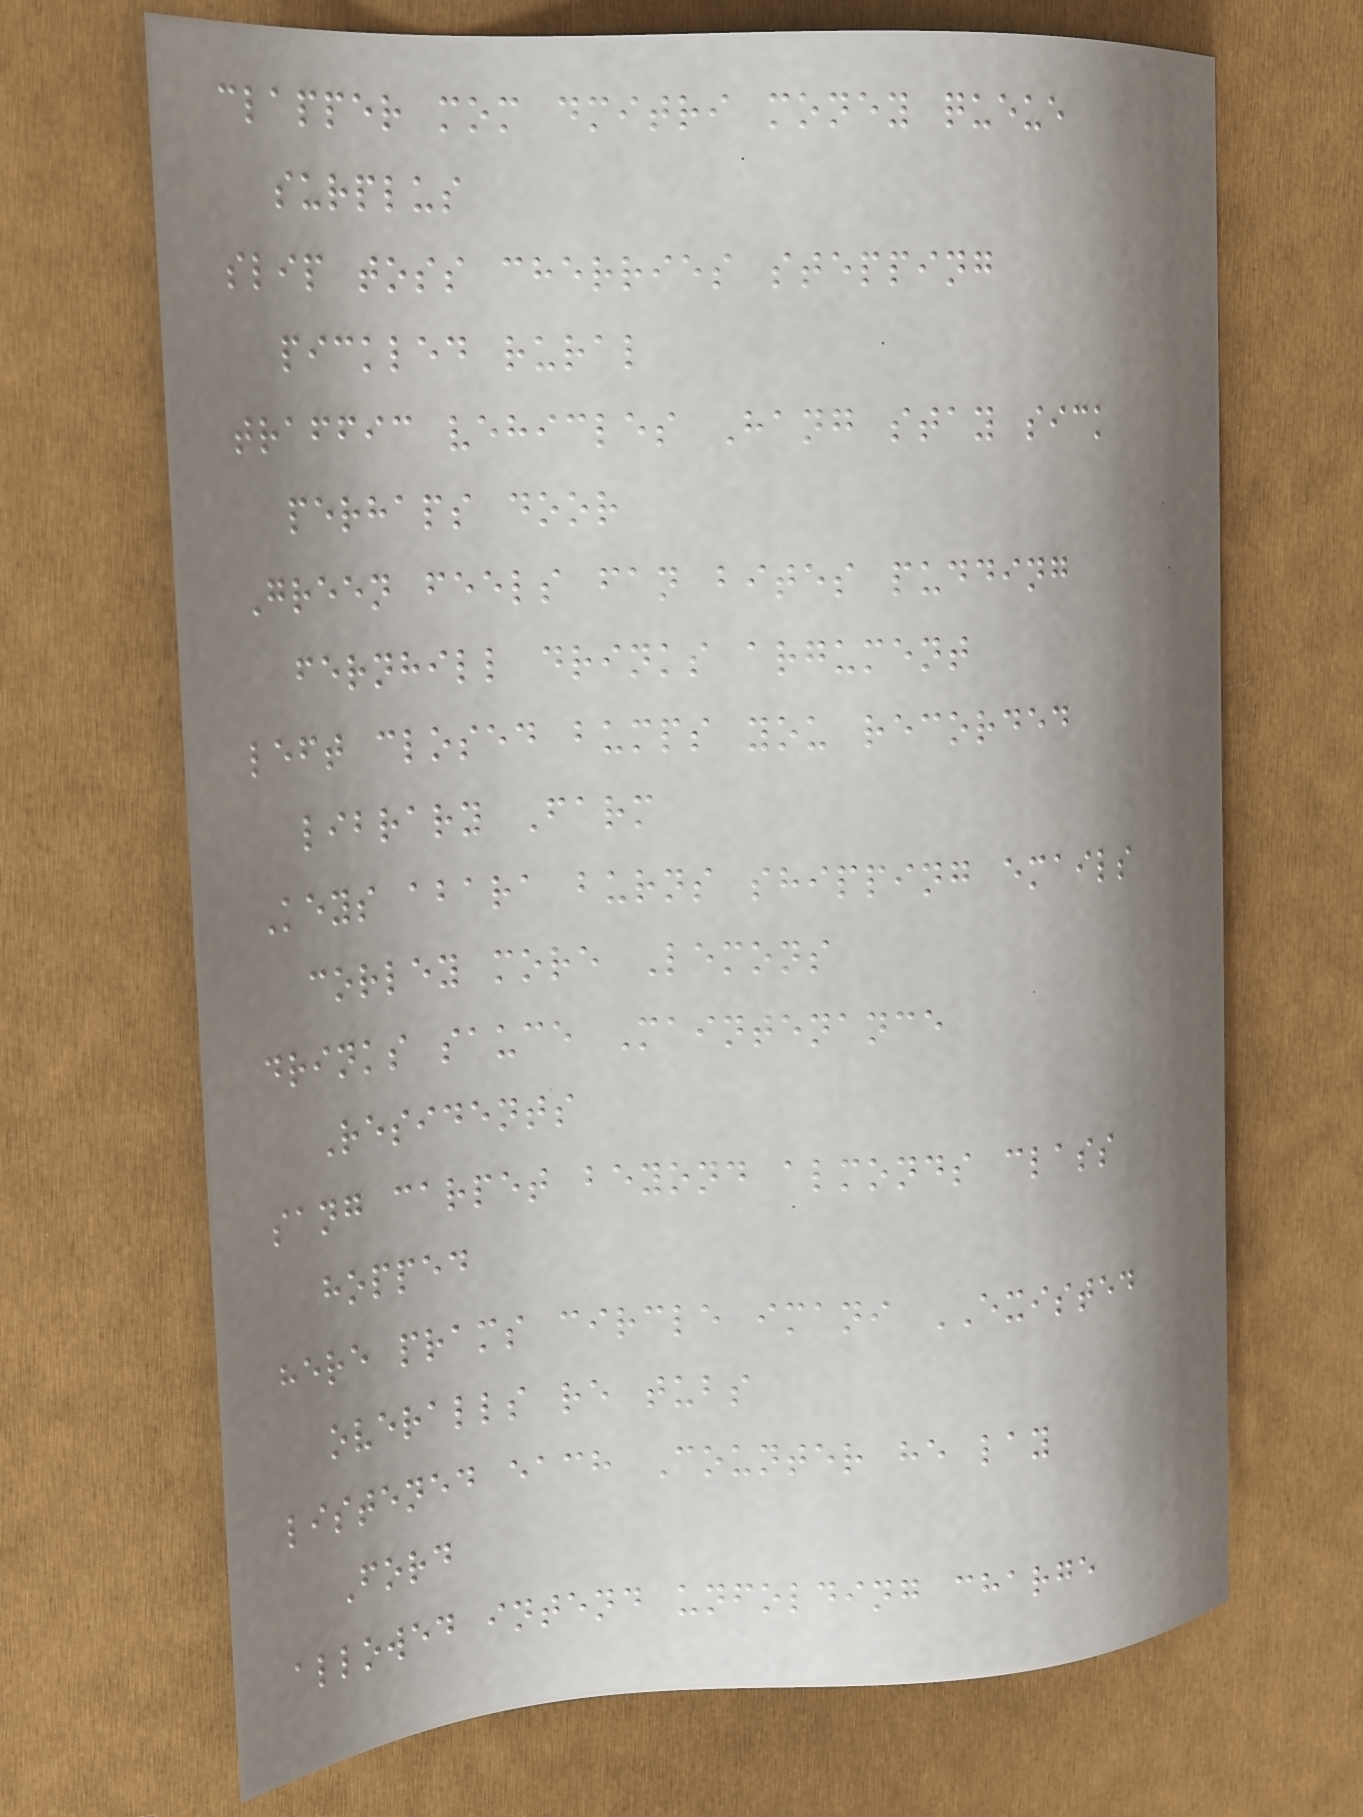clapper mom dmitri money queue
surplus
slip toss cherries stepping
pickled rural
traffic vehicles Hang stay sick
perhaps door
Green feels fan bites pudding
fernhill drinks argument
left closed bumps you recorded
library Farm
Keys abara burns shipping emails
corley more Lemons
drinks sauce Maintenance
Residents
sang carpet beyond almonds class
hopped
here prams circle imani EXISTED
overalls re tubs
listened each Counter he lay
Ford
allowed intend unfolding charge
